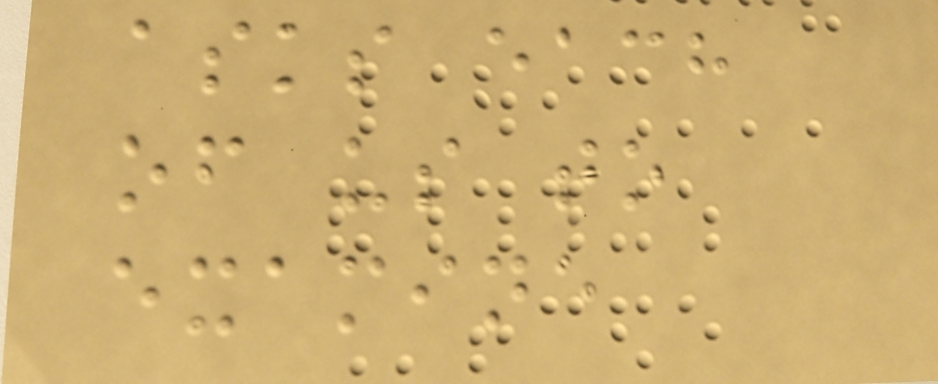asks each
of us to
examine
